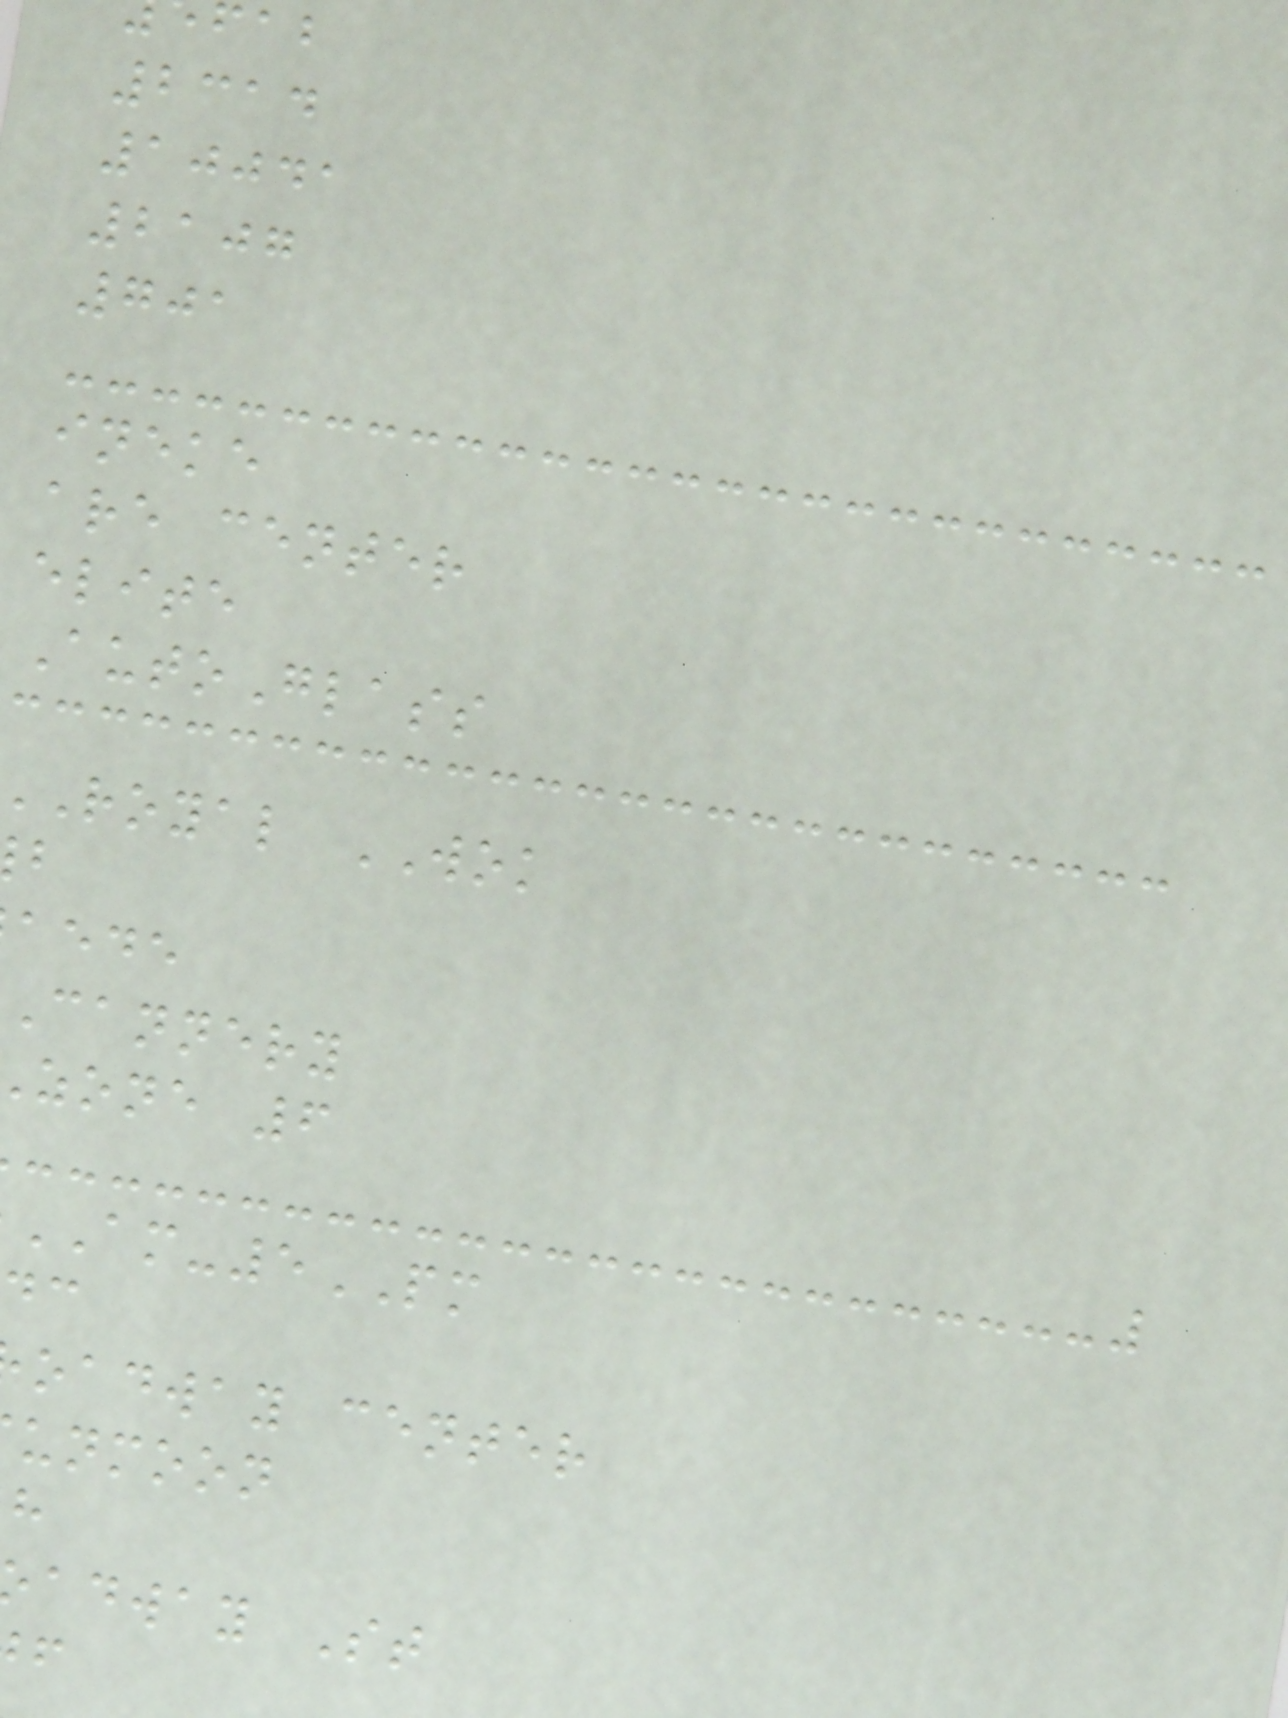2314
10041
2107
701
ineke
are center
elite
AutoGlass
royal WOK
aede
cannery
zone 6
AM-5PM
oadway center
unmoon
adway St
